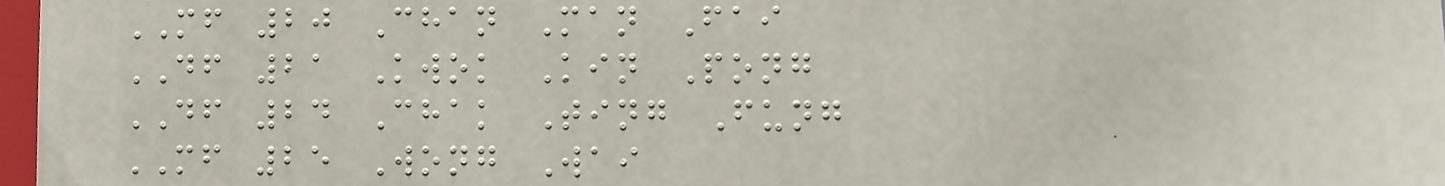MF 20 Chan Man Fai
DF 21 Kwok Kin Pong
DF 24 Chak Ting Fung
MF 25 Wong Wai
